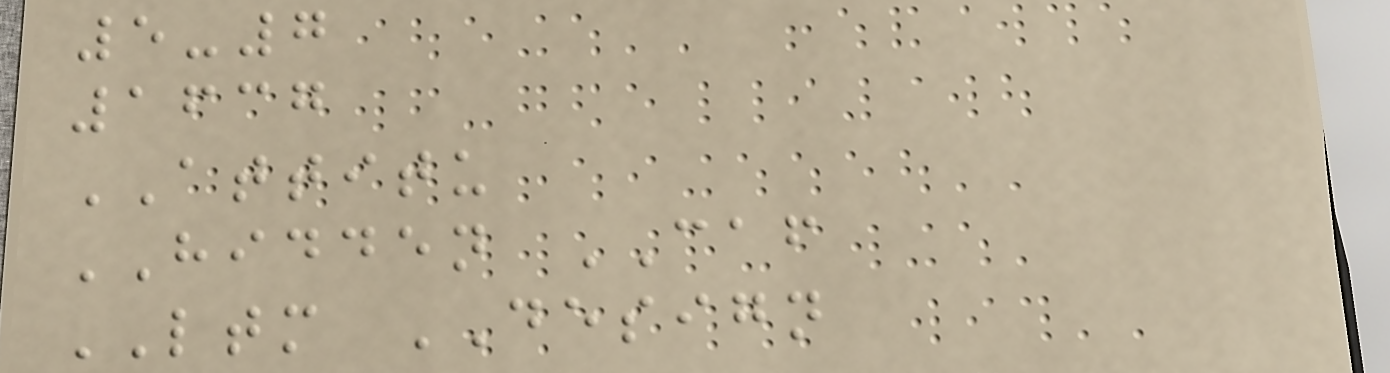5-7
1637
ATTITU
HIDDEN CAF
LTM DESIGN
